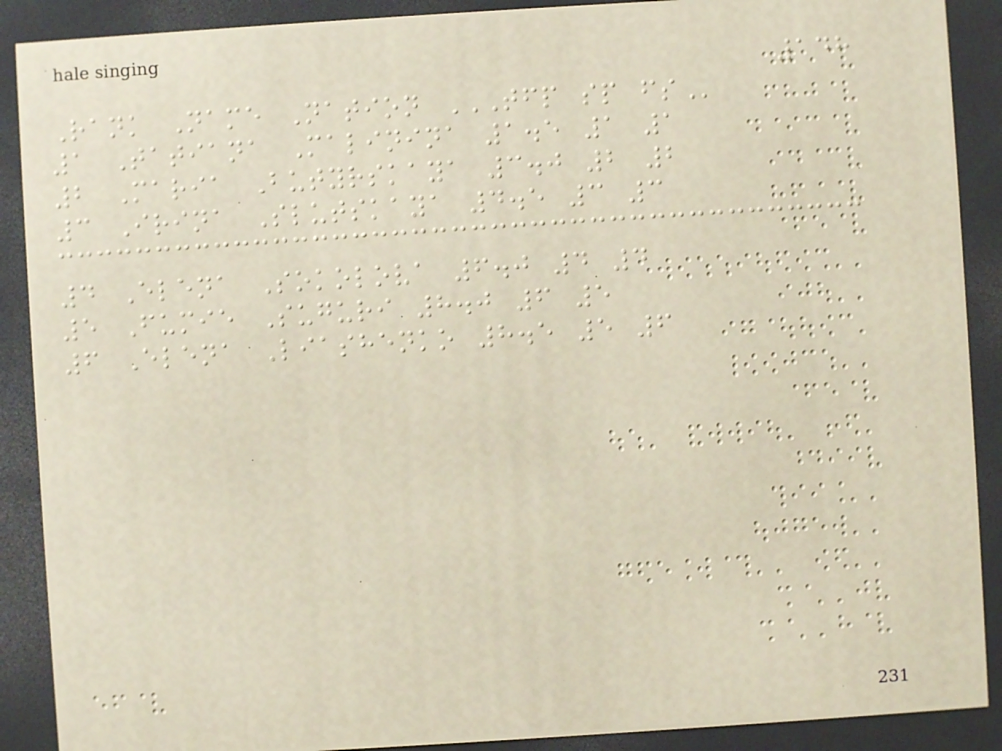148
Rank Name Nation TFP SP FS
1 Tatiana Malinina 1.5 1 1
2 Maria Butyrskaya 3.0 2 2
3 Irina Slutskaya 4.5 3 3
4 Elena Sokolova 6.0 4 4
5 Fumie Suguri 8.0 6 5
6 Elena Liashenko 8.5 5 6
